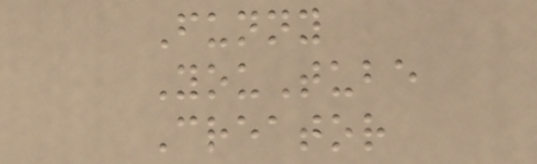Funny
YouTube
Creator
